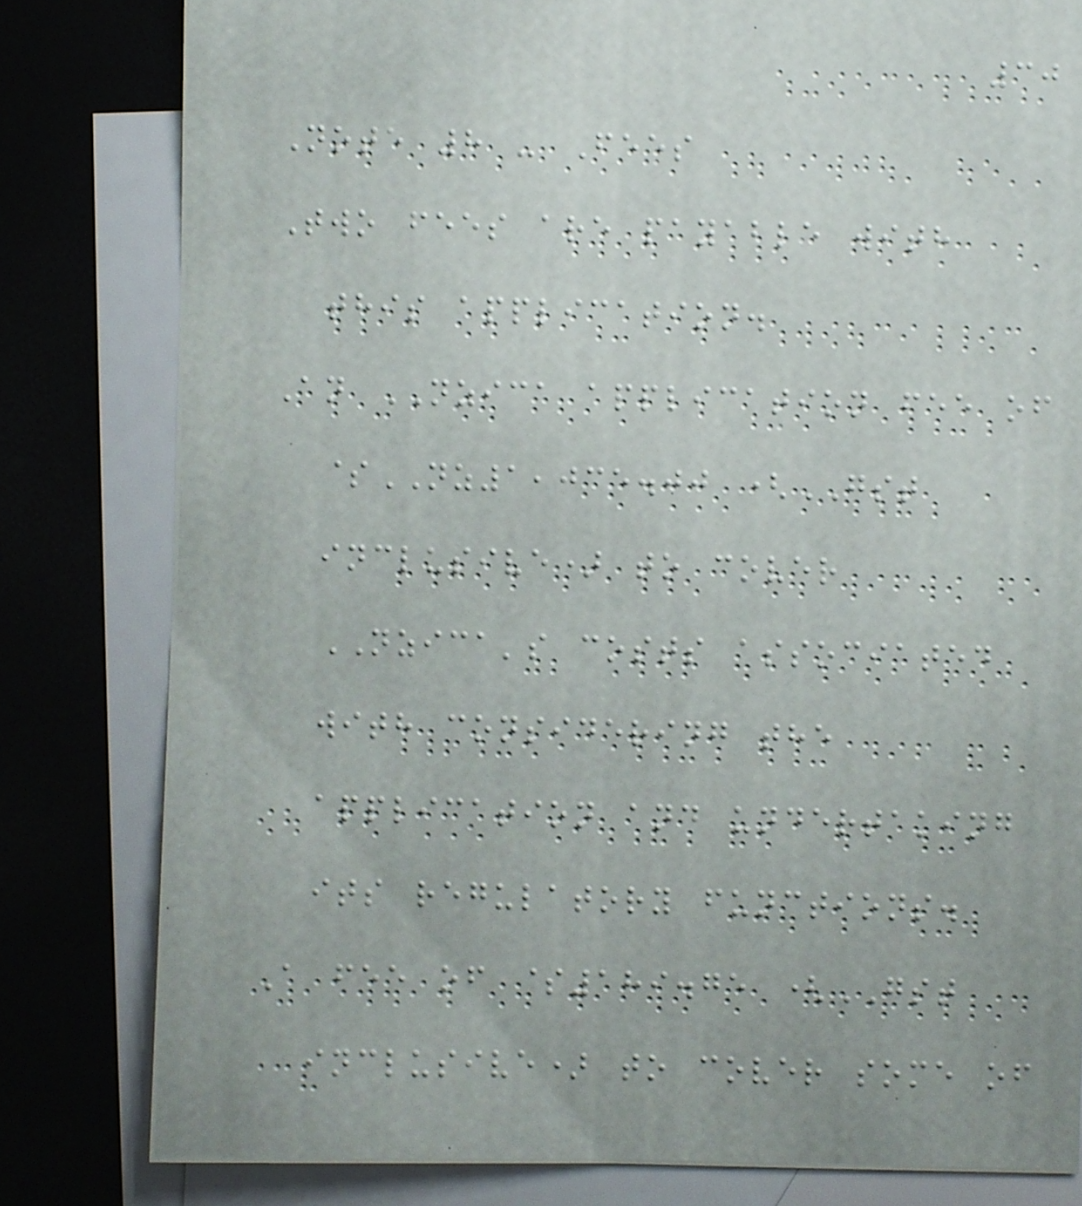30
Note 8 - Fees
Two fees are payable with
this application.
An NZICA application fee of
$NZ1,035.00 (GST
inclusive) to cover
NZICA's costs associated
with considering the
application and undertaking
its regulatory functions.
A fee of $189.75 (GST
inclusive) to cover some of
